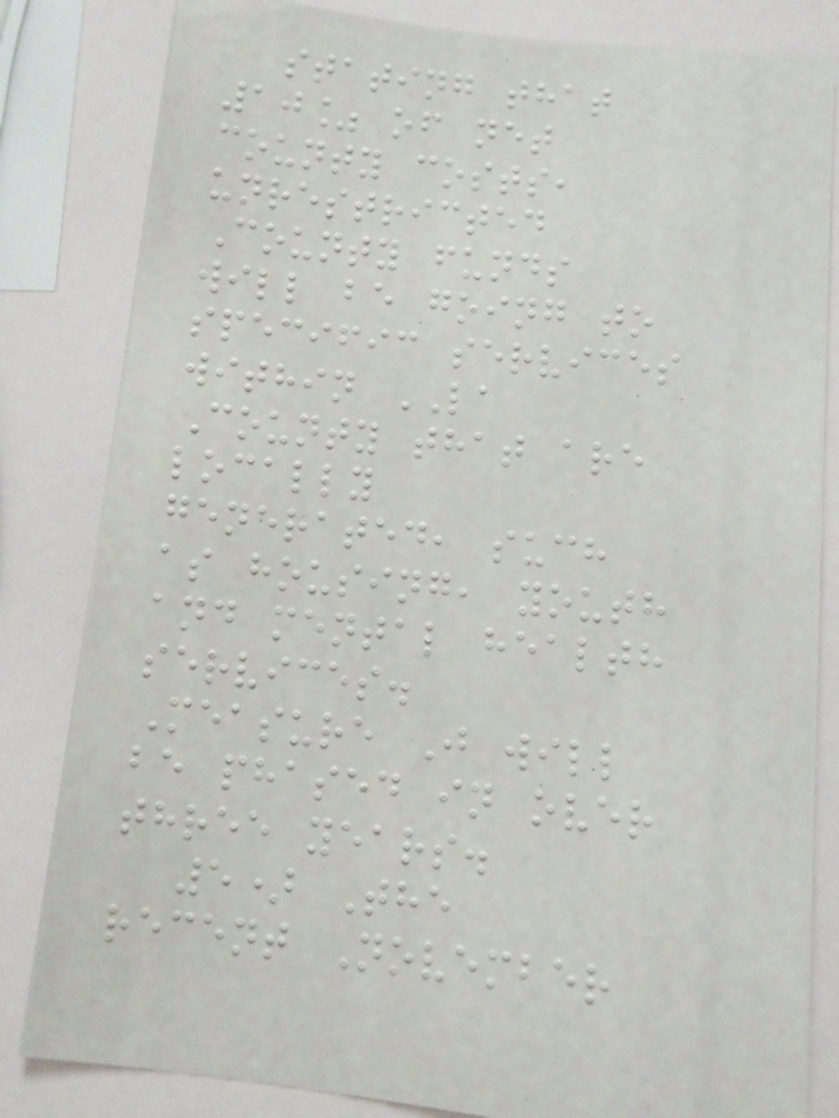stating that
10% of net
county costs,
unrestricted
County funds
will be going to
specific services
within LA
County that are
locally
generated, such
as housing, youth
and mental health
services.
Measure J will
be phased in over
three years.
5) The
recent November
